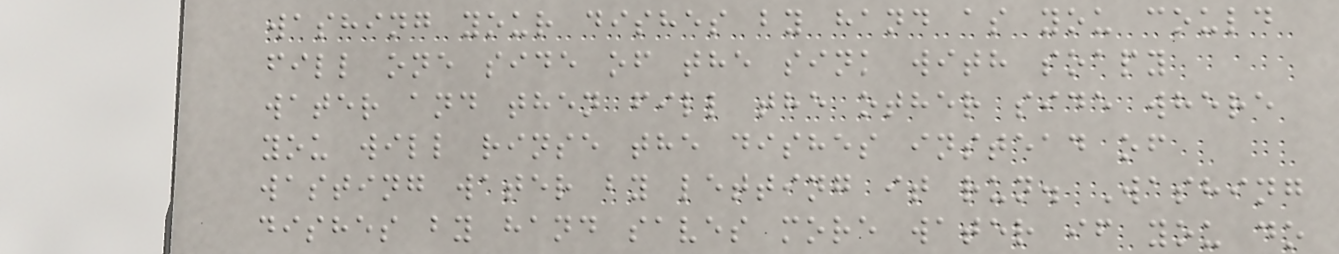washing your dishes by hand as you could
fill one side of the sink with soapy
water and then fill the other side where
you will rinse the dishes instead of
wasting water by letting it run. Washing
dishes by hand saves more water if you do
